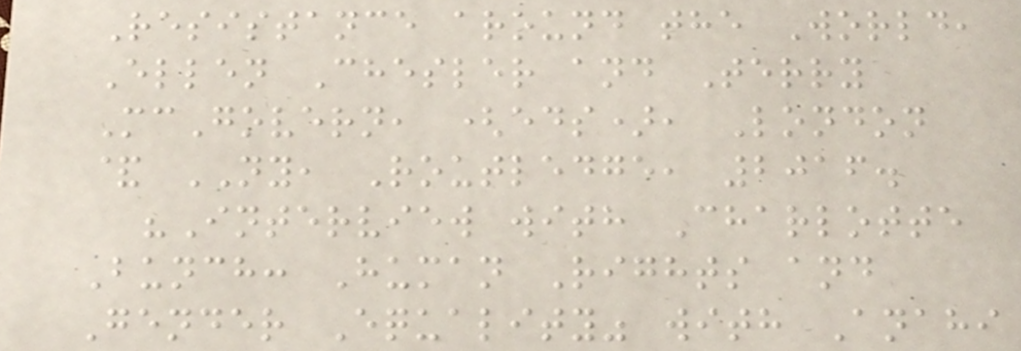Resistance around the World,
Ellen Chesler and Terry
McGovern, (eds), London
& NY, Routledge, 2016.
"Interview with Charlotte
Bunch: Human Rights and
Gender Equality" with Anahi
